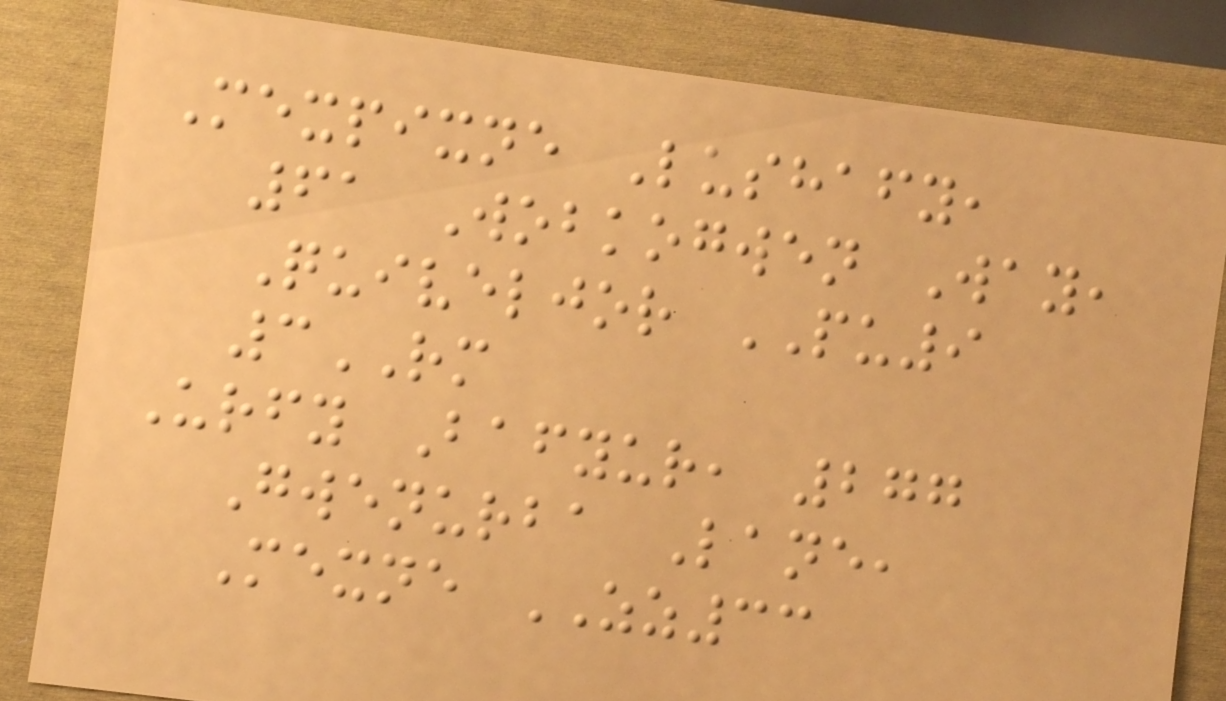Mexpixne Lushafy,
61 Wobkogwen Way,
Quiveljor PU9
3RM
Urfy Bafyur, 277
Gwenurba Lane,
Mexne ZZ33
